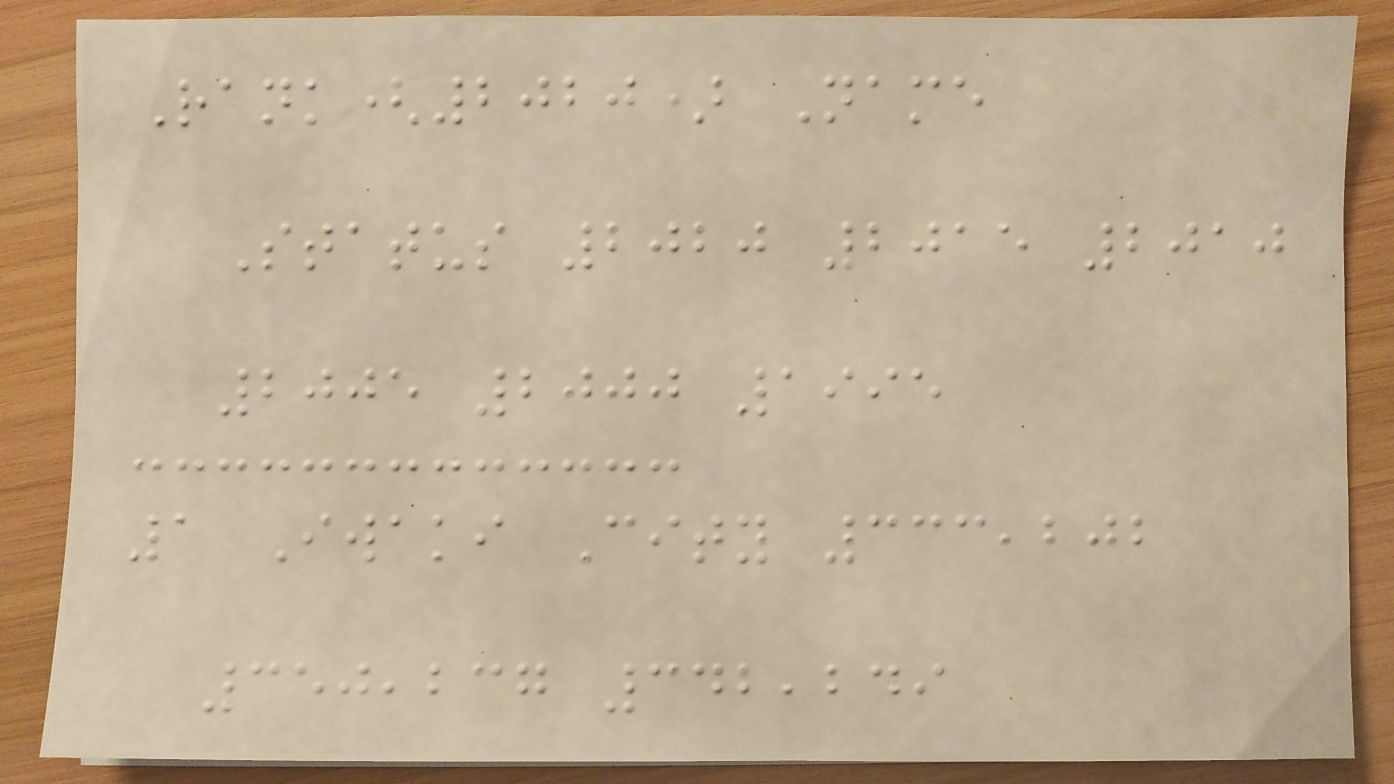Rank(2020) Name
Status 2020 2015 2010
2005 2000 1995
1 Iwaki City 333,202
350,237 342,249
